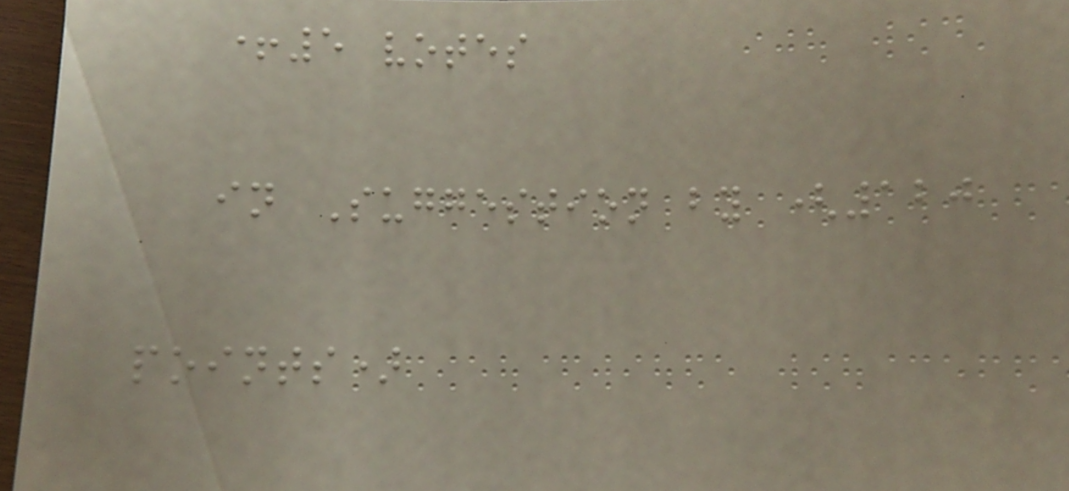+5 votes
in Suggestion by (120
points)
